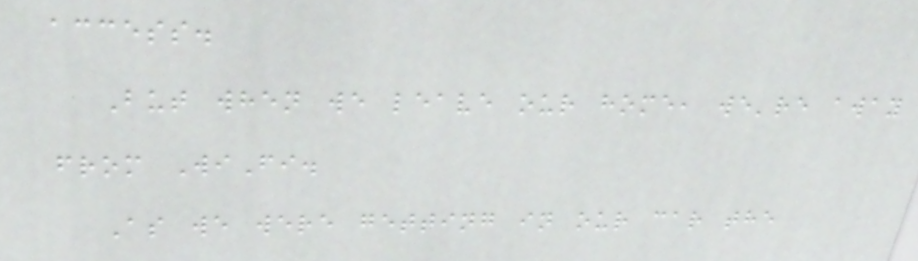access.
But when we leave our home, we're away
from WiFi.
As we were getting in our car the
